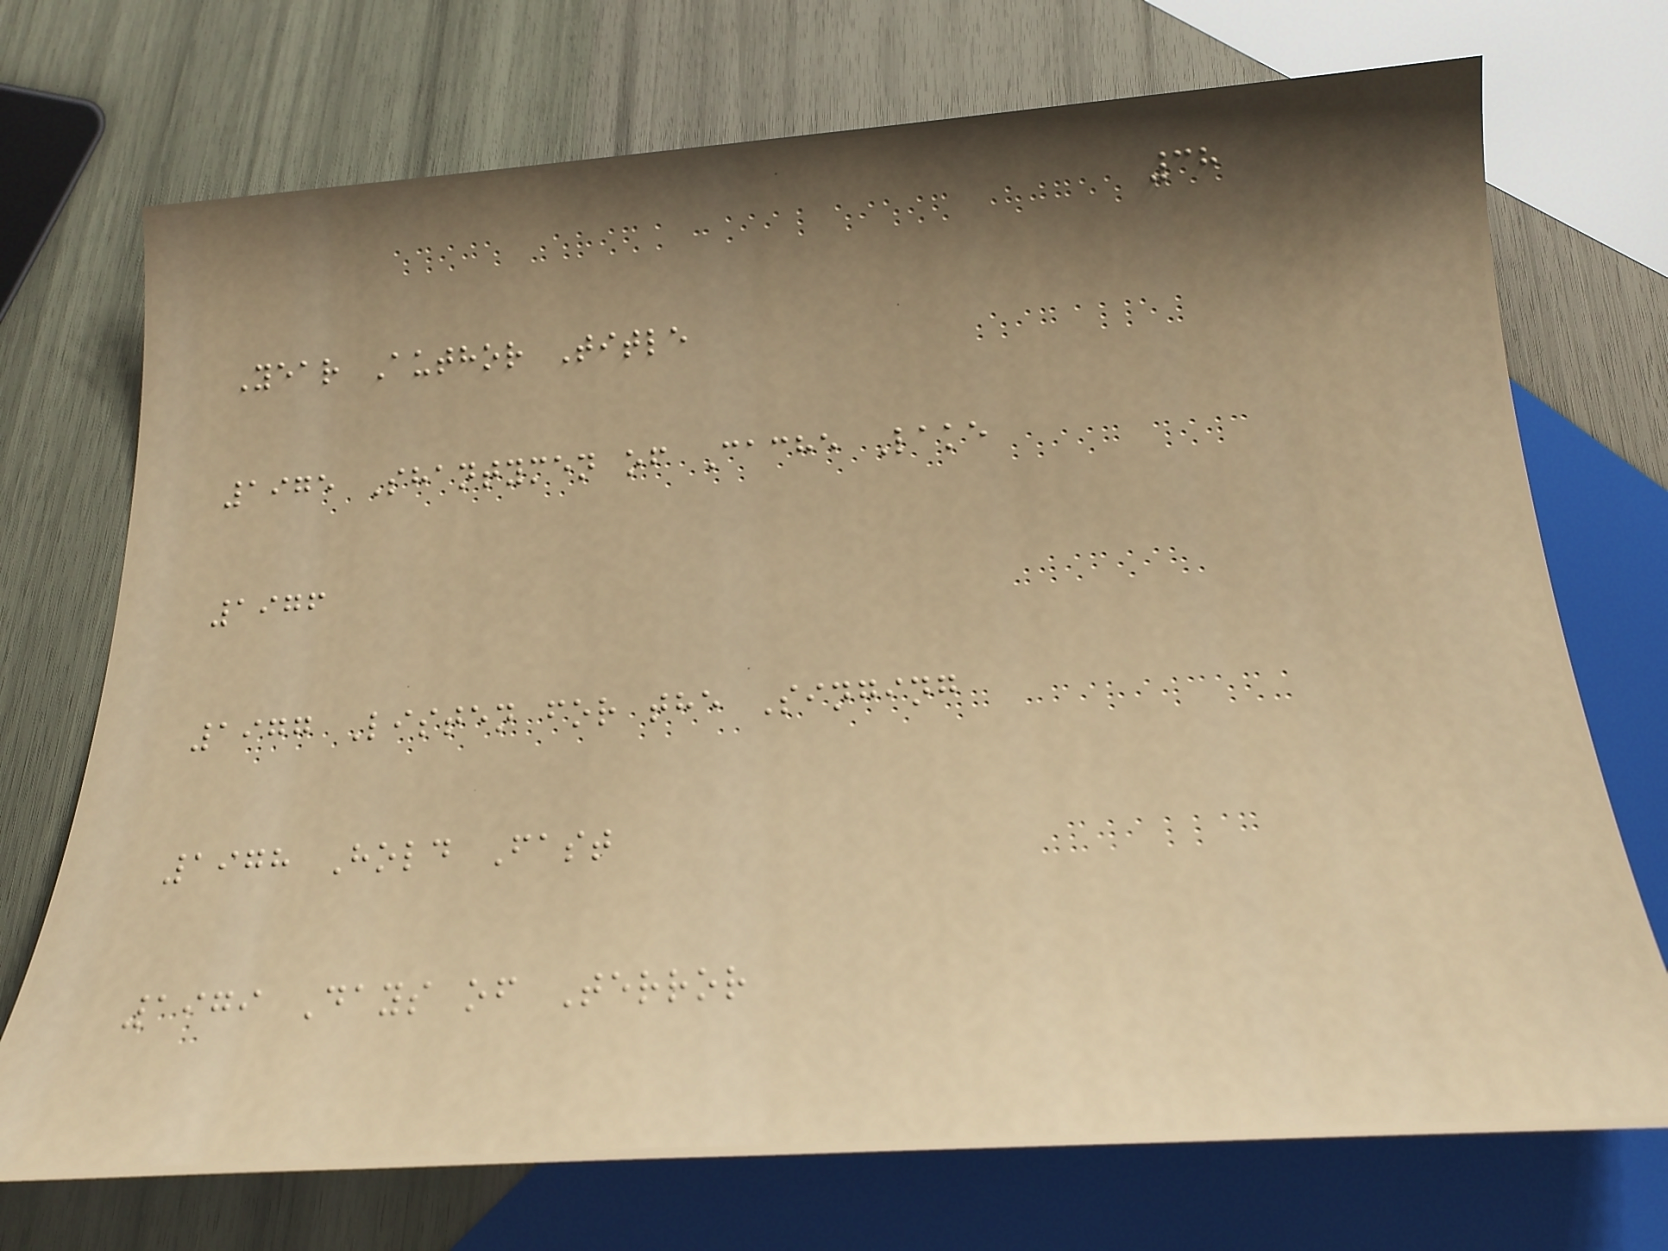38
Year Author Title
1975 Shantymen of Cache Lake
1976
1977 Listen for the Singing
1978 Hold Fast
1979 Days of Terror
